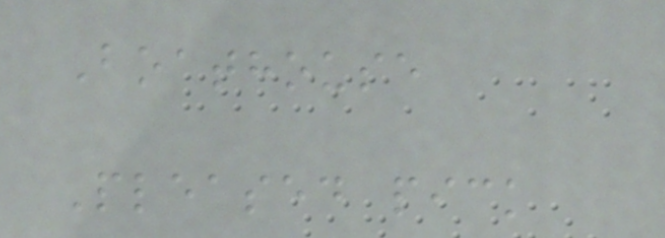Boathouse
Pleased pick
